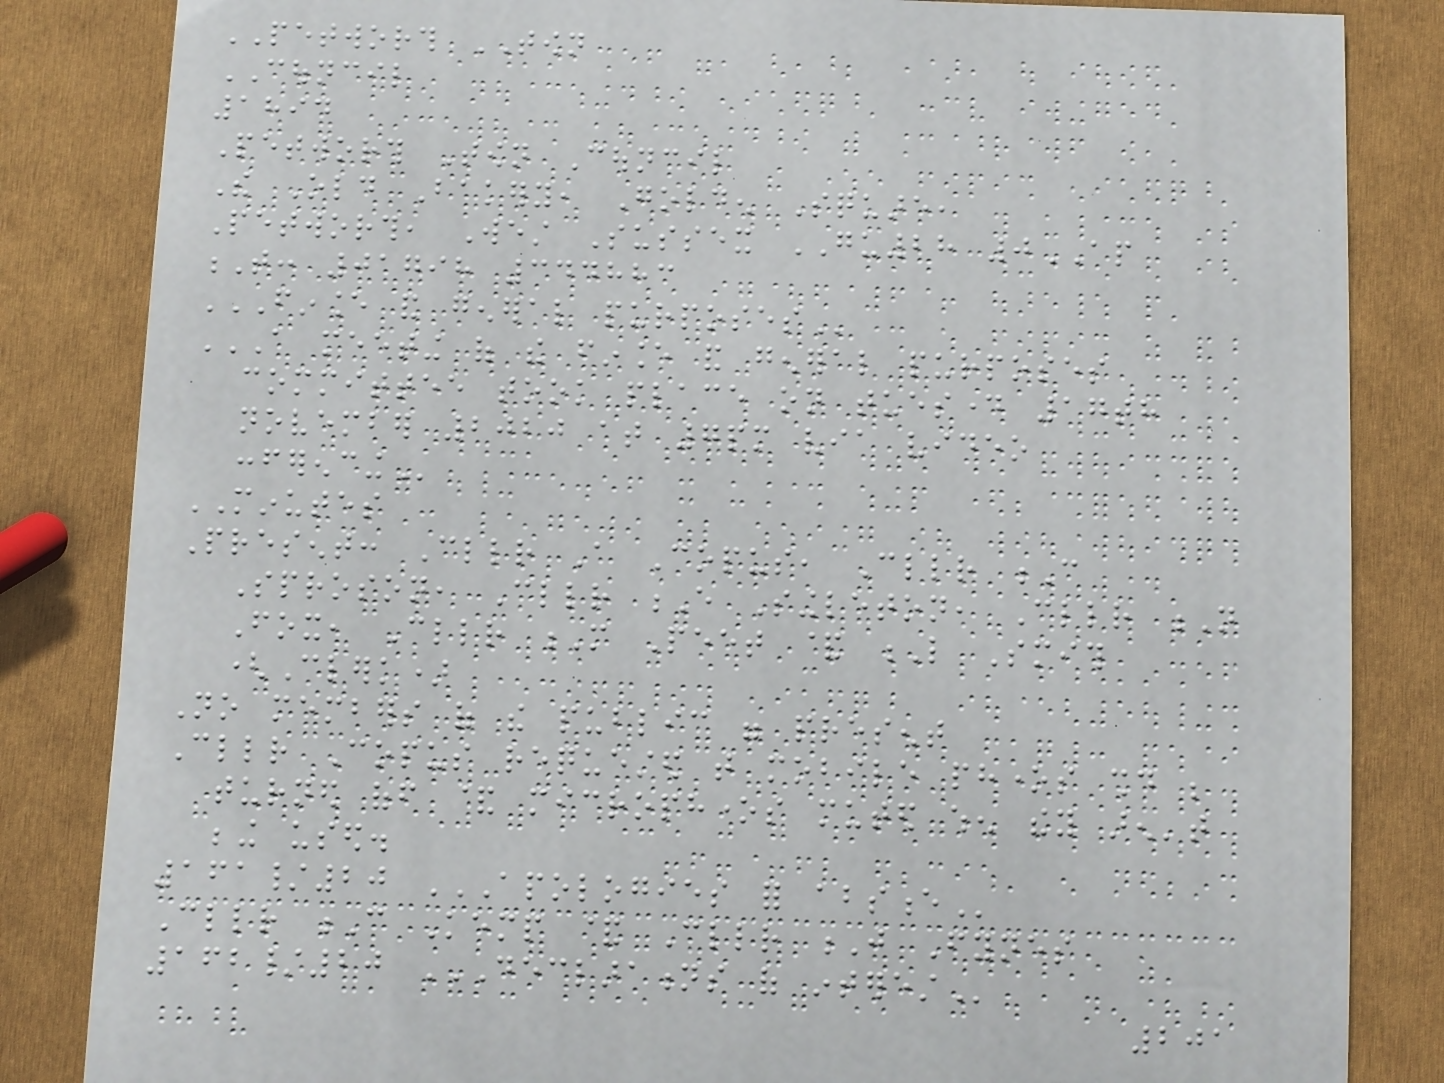PETWORTH TOWN
COUNCIL
1894
Petworth Town Council
The Old Bakery, Golden Square,
Petworth, West Sussex GU28 0AP
T: 01798 344883
FINANCE AND GENERAL PURPOSES
A MEETING OF THE FINANCE AND GENERAL PURPOSES
COMMITTEE TOOK PLACE ON TUESDAY 17TH
NOVEMBER 2020 AT 7PM VIA VIDEO
CONFERENCING
MINUTES
Present: Cllr A Copus, Cllr C
Sproson, Cllr E Singleton, Cllr N
Fox, Cllr M Peet & L Smith
(Clerk)
No members of the public were present
Cllr Copus requested that mobile phones should be
turned off & microphones muted when they aren't
being used.
161/20 APOLOGIES FOR ABSENCE
Cllr C Kemp & Cllr J Fynes
162/20 DECLARATIONS OF INTEREST
201
